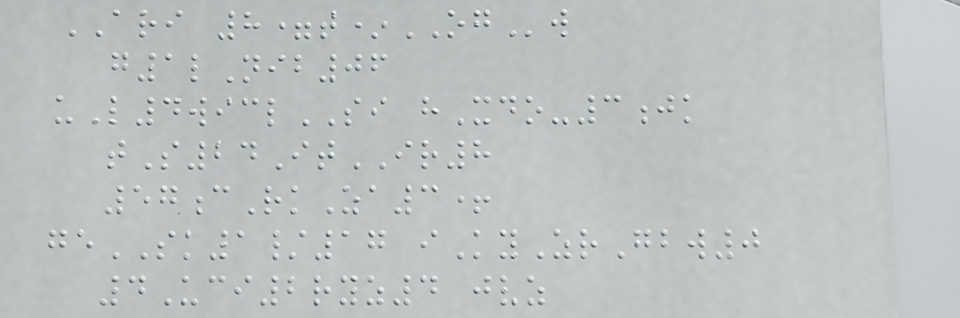ARI 8=t*OGw
g1lNib06
uL4wiclSI hXdo-3jk
tS24ItIR8
57cRkZa3+
geSK1/17 iKyZrGbw0
4Uci2ryz4 jvz
